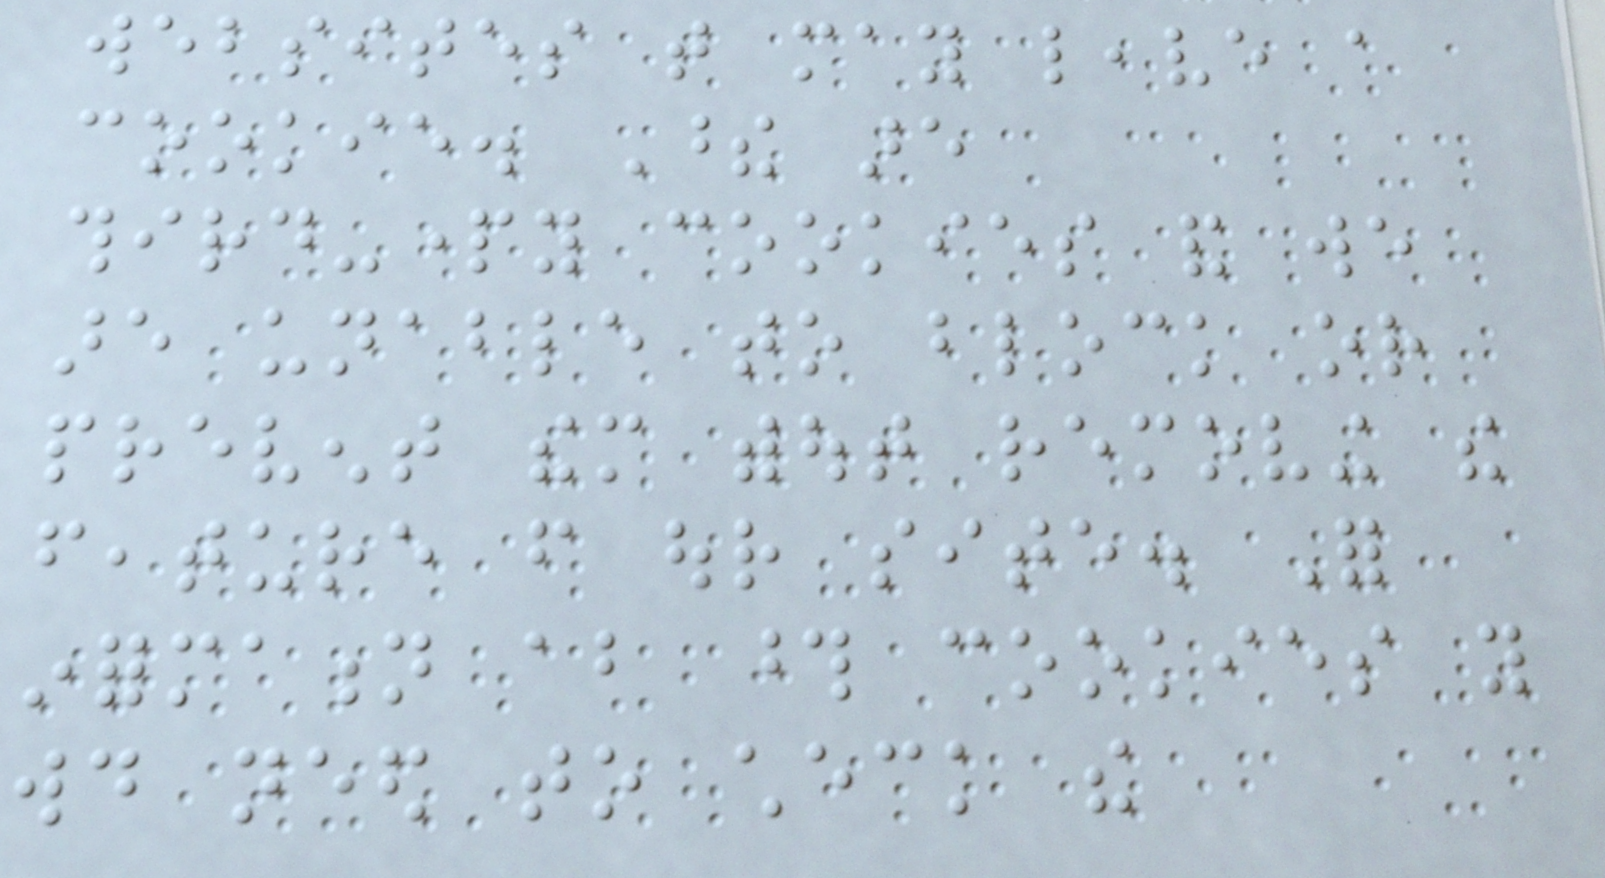websites that may leave a
cookie. These are
third-party cookies and we
are unable to block or
prevent them without removing the
feature from our site. For
information about those cookies you
would need to check the
